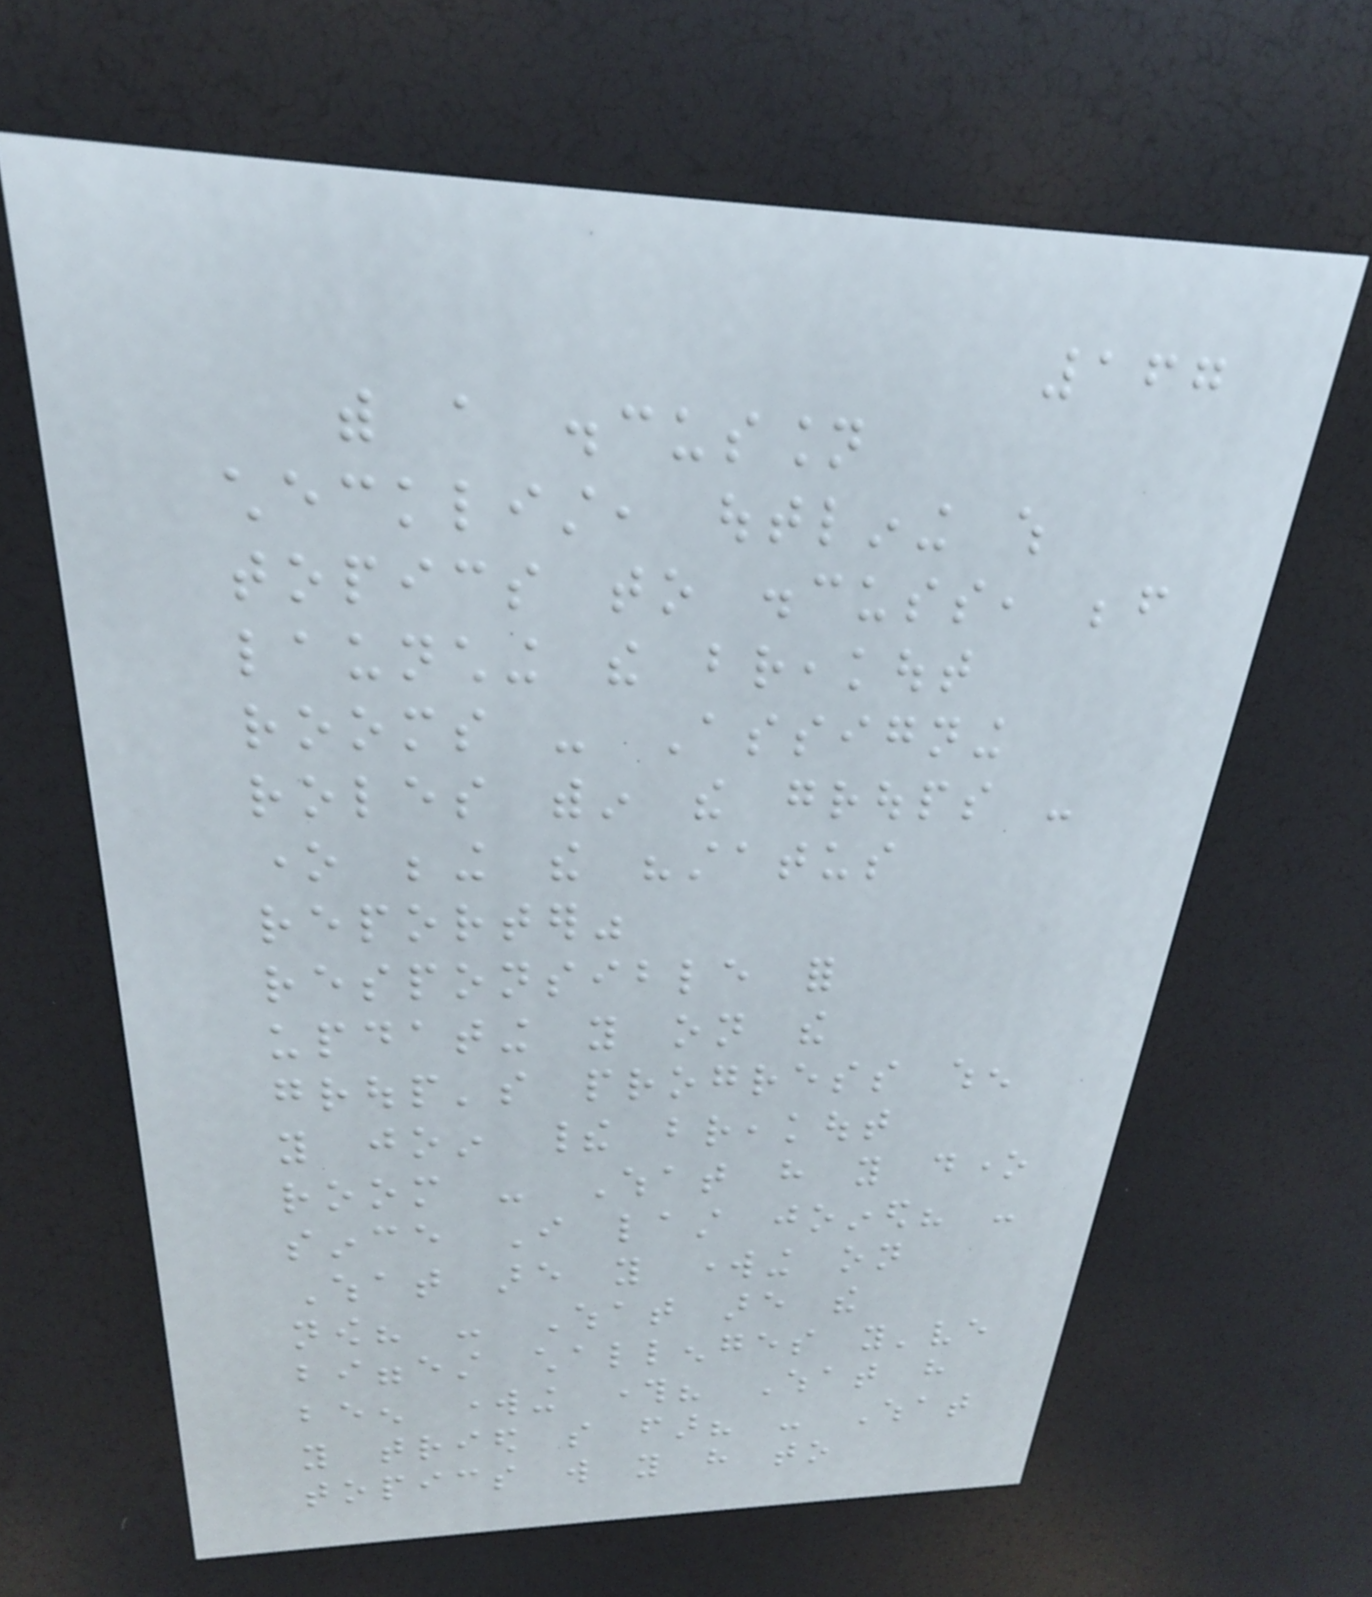167
with a discussion
checklist, outlining which
topics to discuss, before
launching the breakout
rooms - Assigning
roles within the groups -
one being the "status
reporter"
responsible for
updating you on the
group's progress when
you join their breakout
room - What have you done
since I last joined? -
What are you working on
now? - What are the
biggest challenges you've
been working through? What have
you tried so far? - What
topics will you have to
